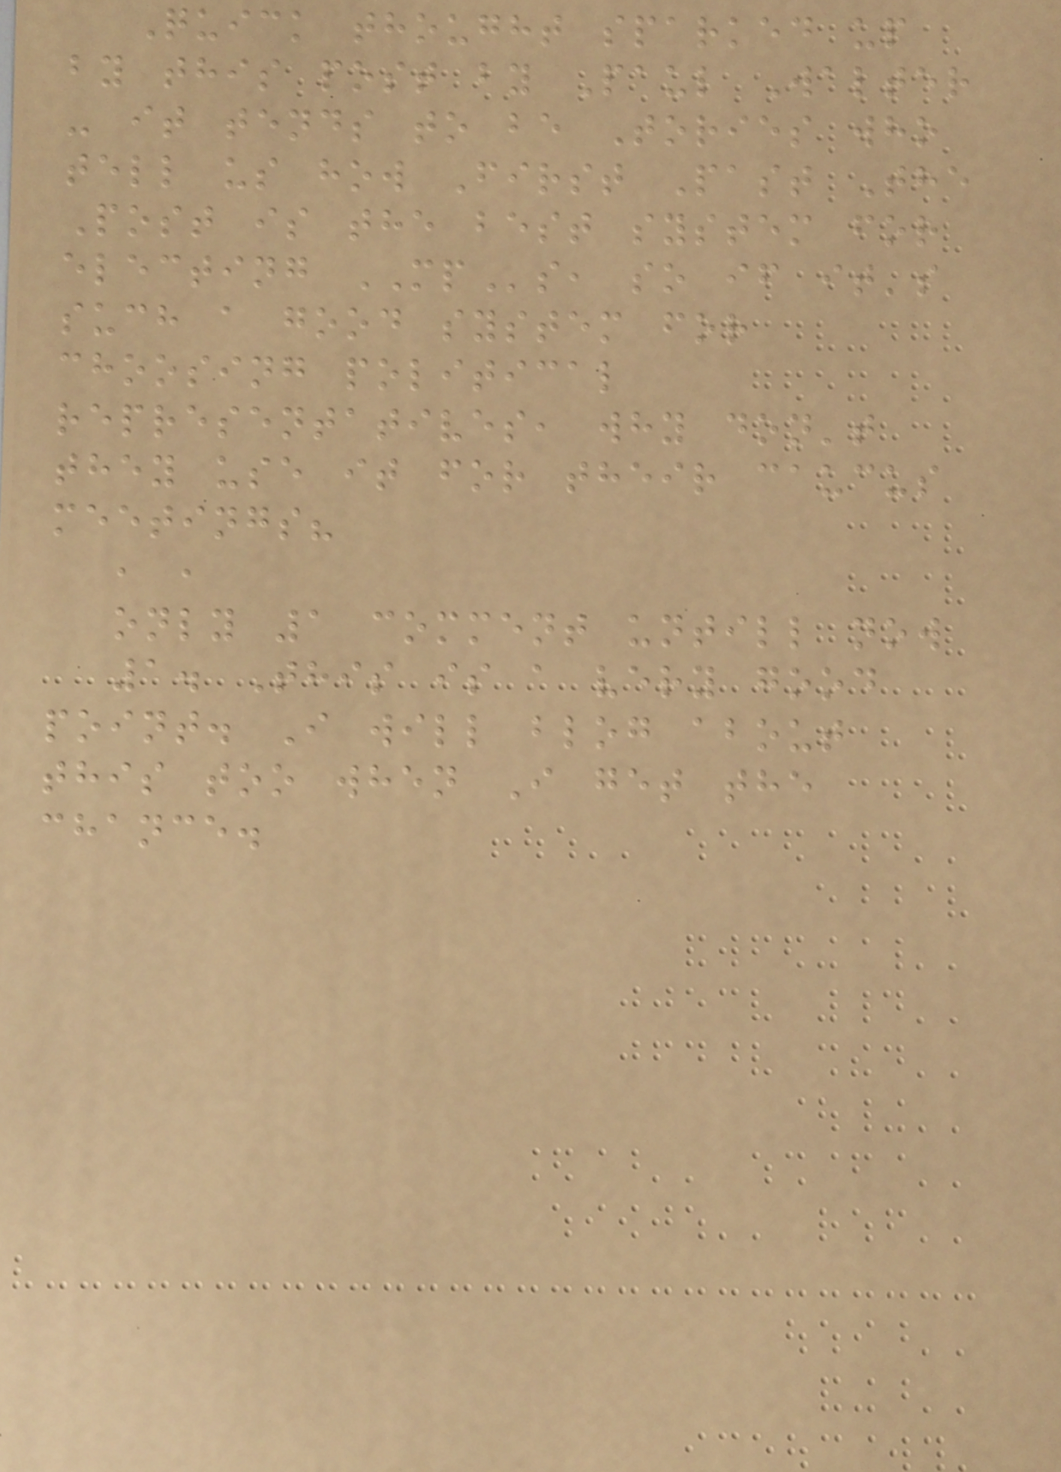Quick thought sparked up
by this post by Paul Walter
- it tends to be Tories who
tell us how First Past The
Post is the best system for
electing MPs, so if it's
such a good system for
choosing political
representatives, why don't
they use it for their caucus
meetings?
, ,
only 1 comment untill now
1. This is a very good
point. I will blog about
this too when I get the
chance.
